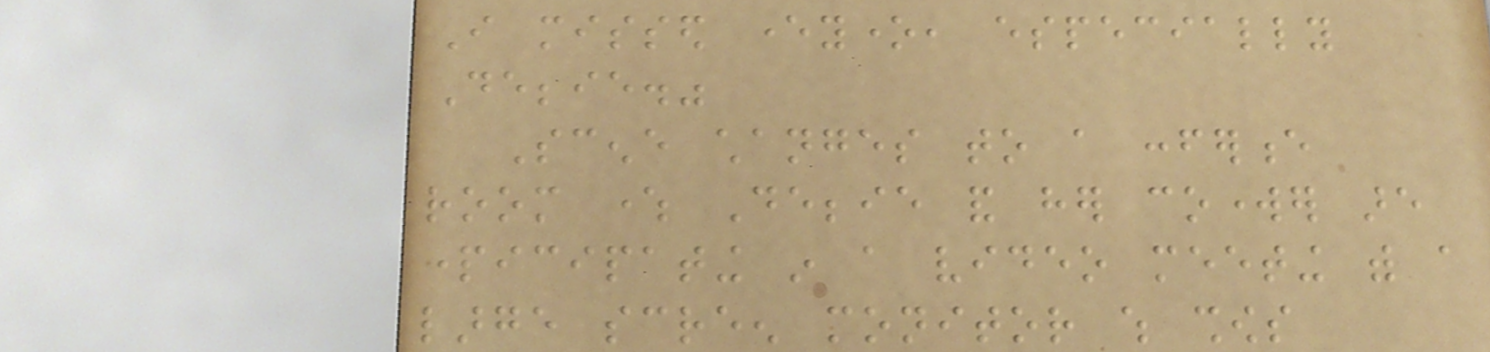I missed everyone, especially
Debbie."
Scene changes to a conference
room where Debbie and her coworker are
participating in a video meeting with a
large screen monitor which shows
